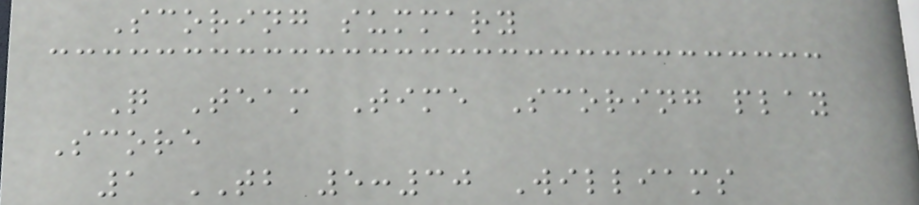Scoring summary
Q Team Time Scoring play
Score
1 TB 5:30 Williams
